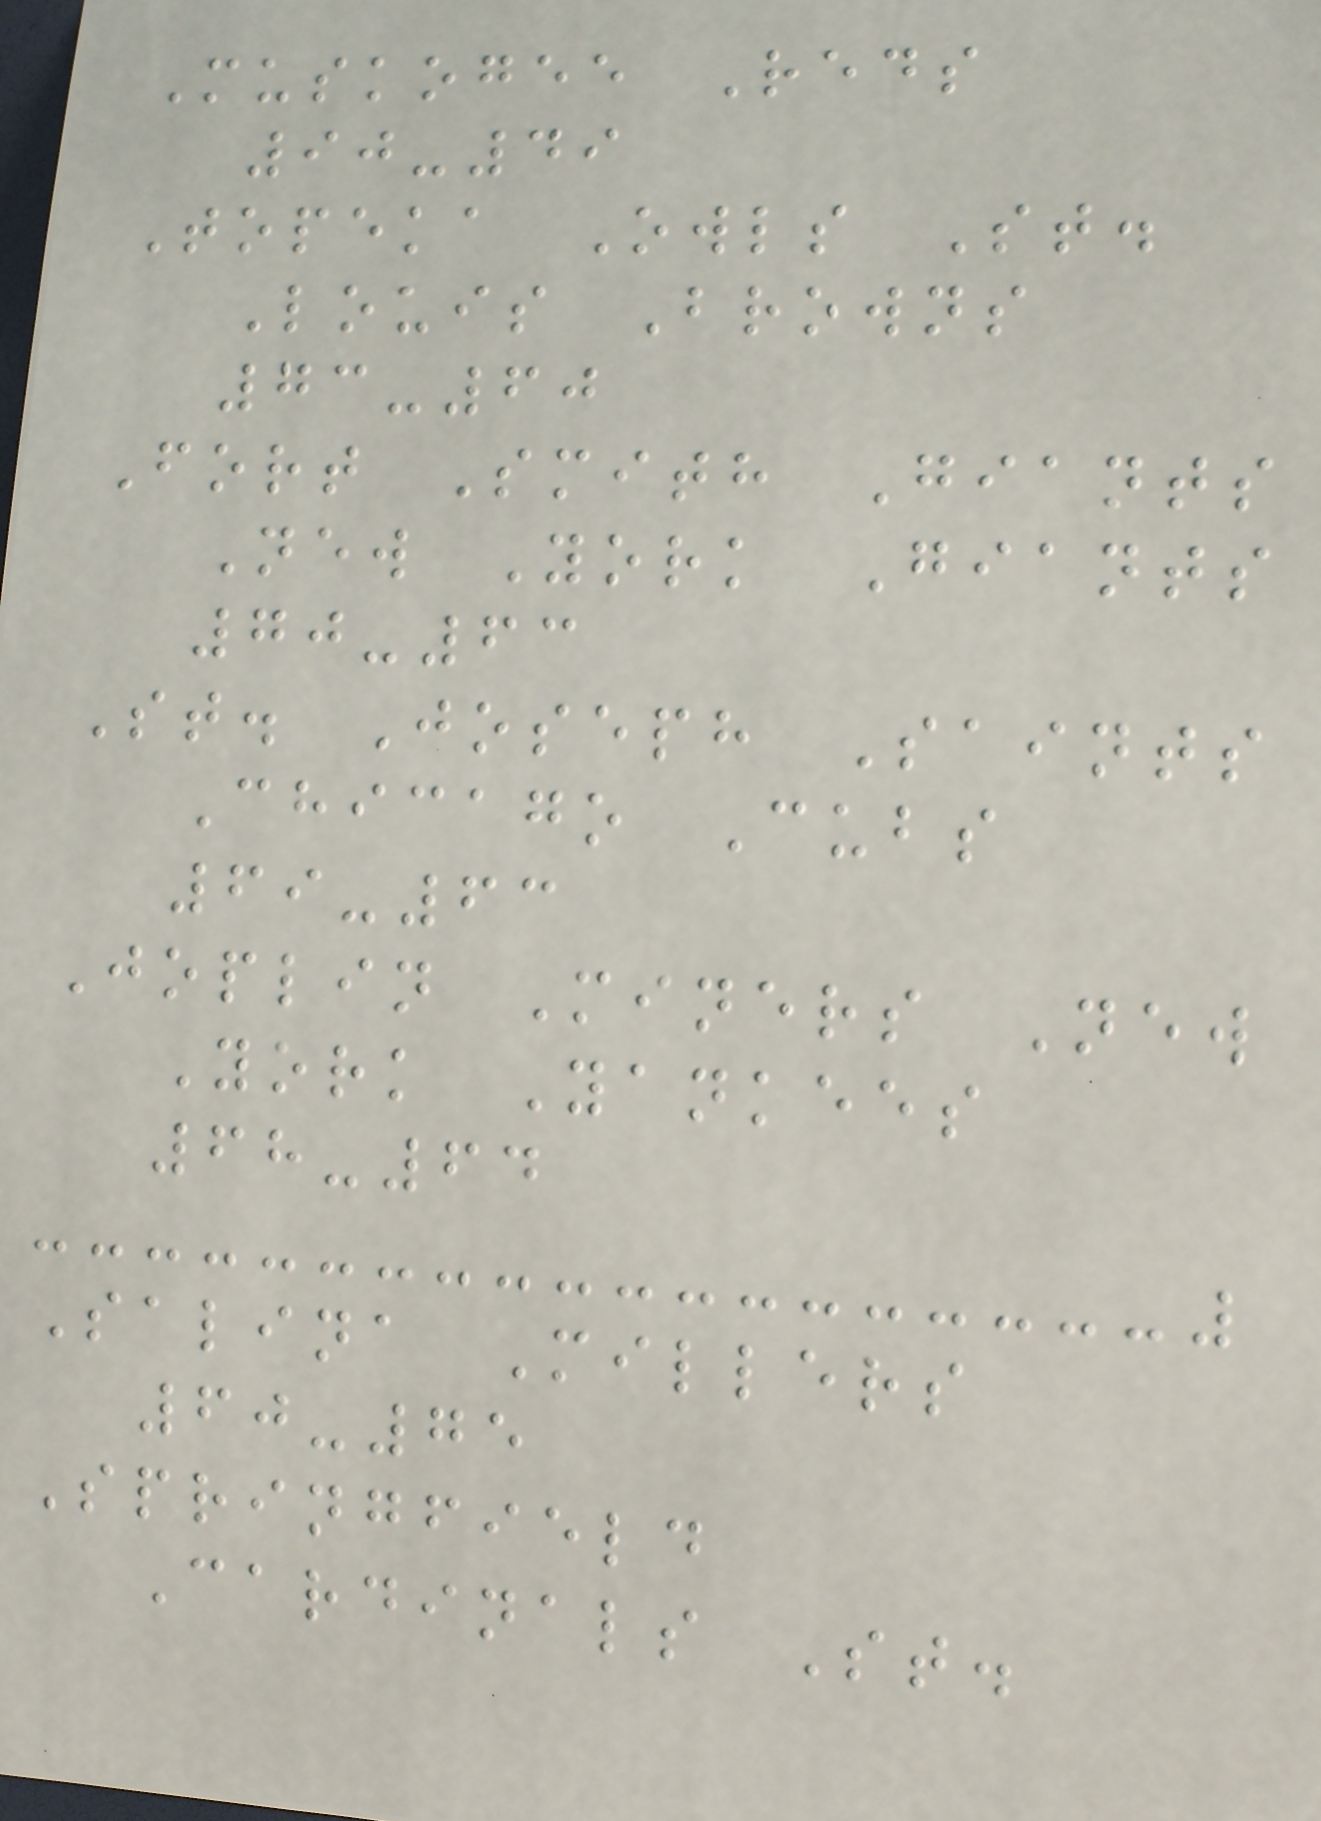Muskogee Reds
90-49
Topeka Owls St.
Louis Browns
73-60
Fort Smith Giants
New York Giants
70-63
St. Joseph Saints
Chicago Cubs
69-63
Joplin Miners New
York Yankees
68-64
Salina Millers
60-75
Springfield
Cardinals St.
